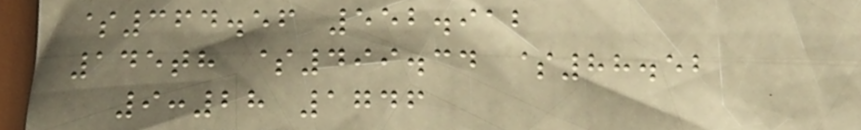$364.56 552.912
145th $499.34 $88.52
9:28 1746
